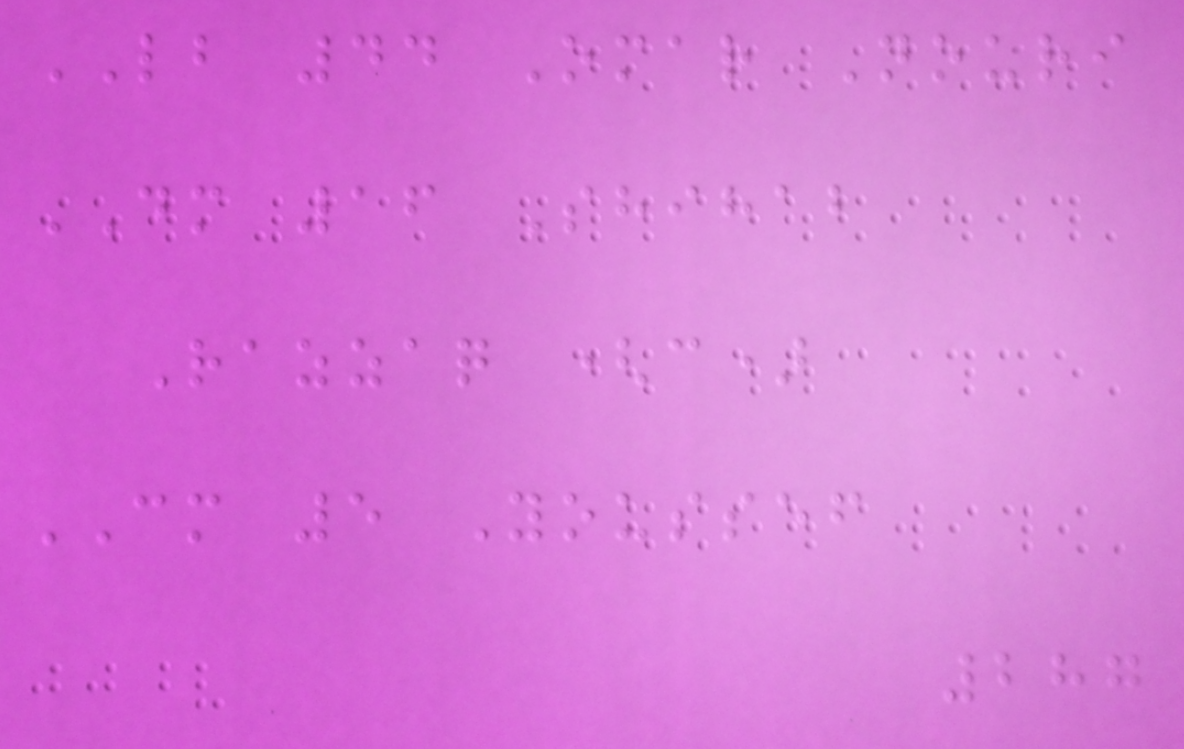LB 44 Omar Nouri
DM 16 Shihab
Razzaq (c)
CM 5 Youssef
287
